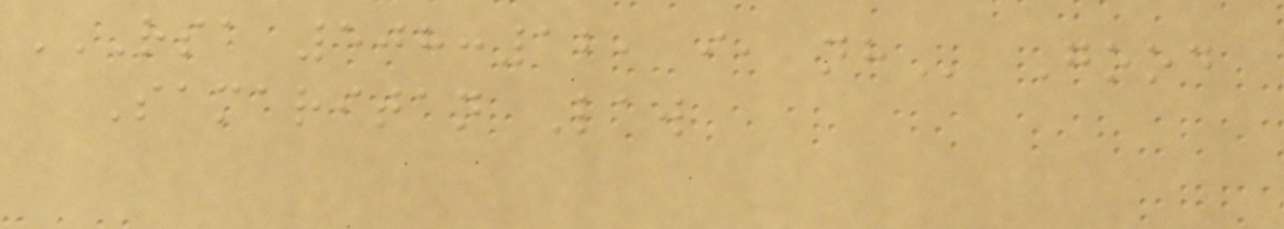RSA 508:12, I, NH Good
Samaritan Law
